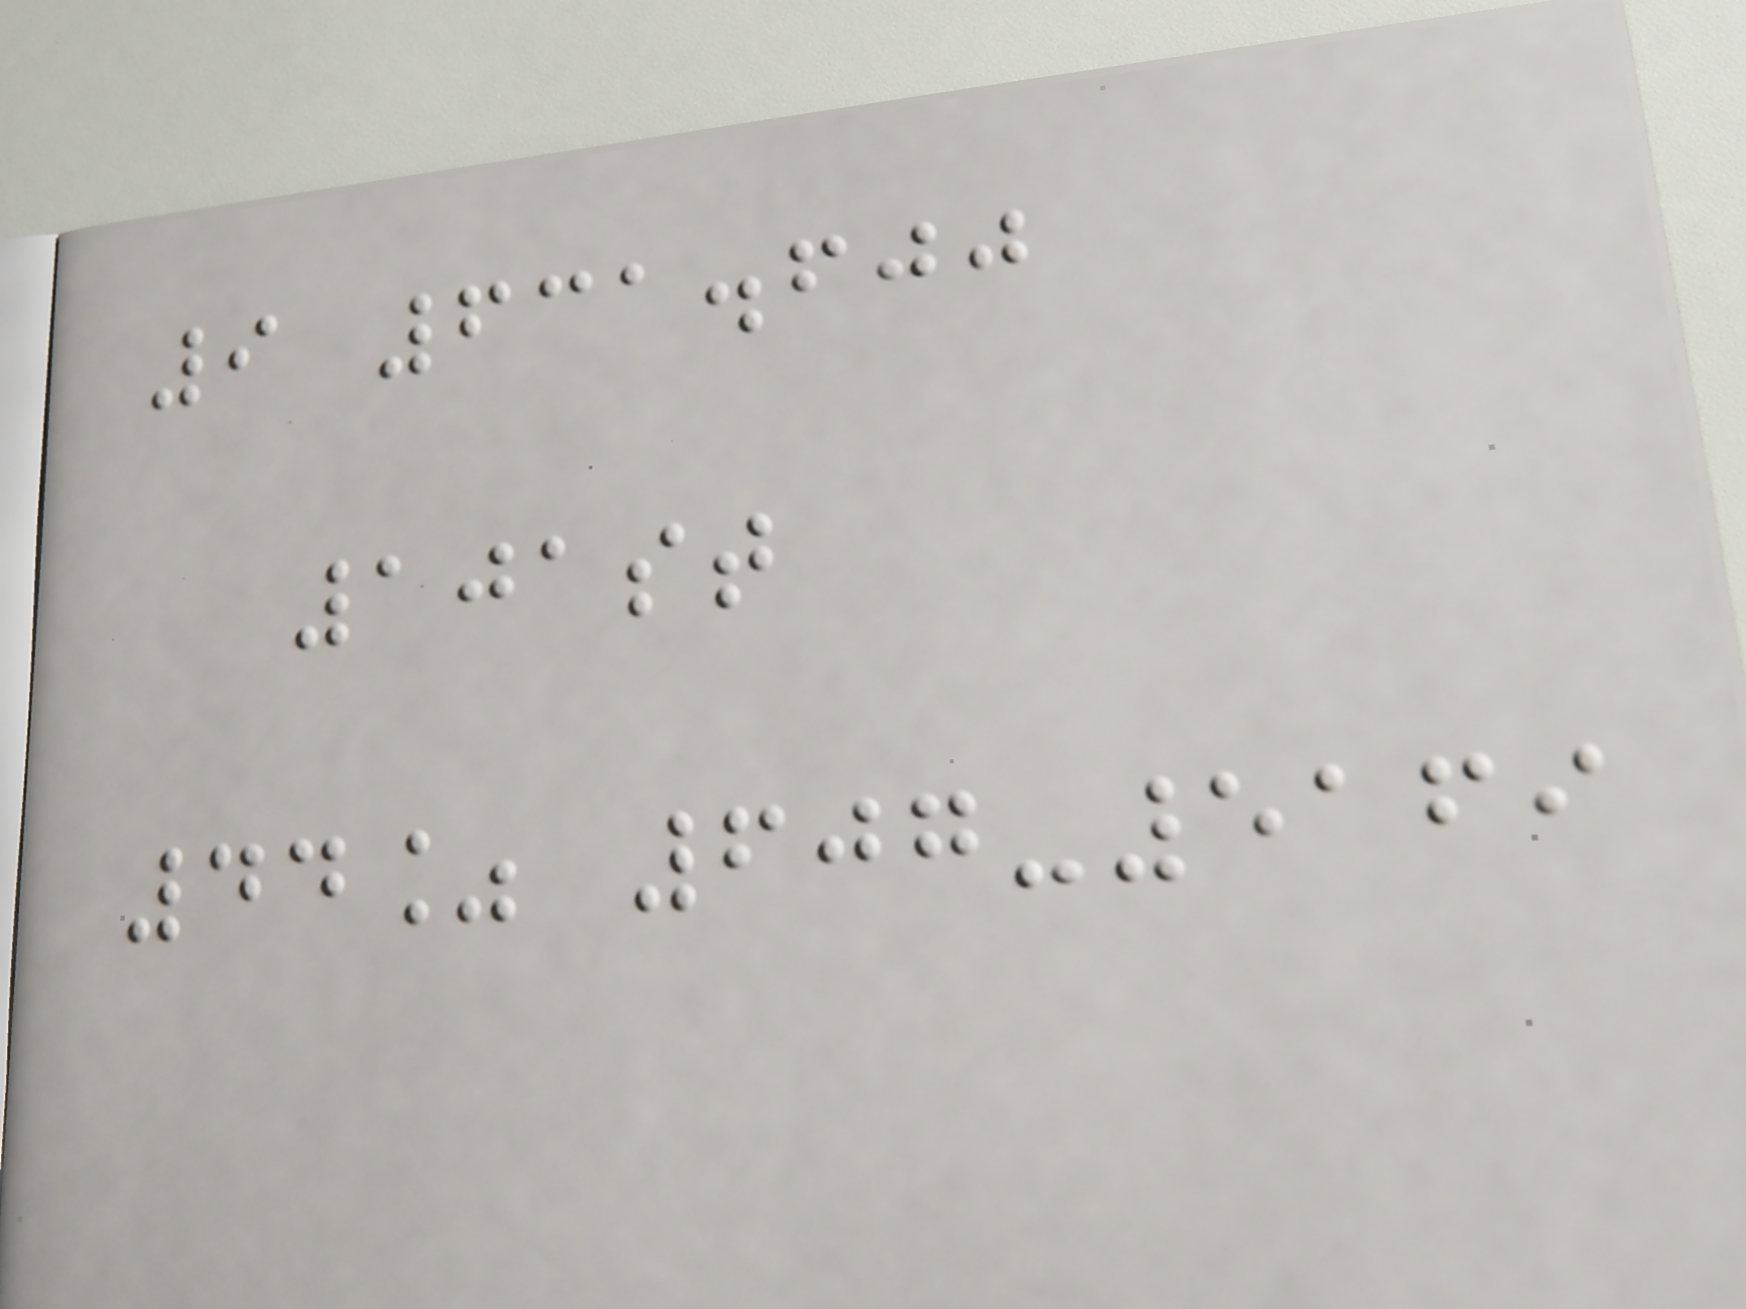9 631.600
101st
44% 607-5169
